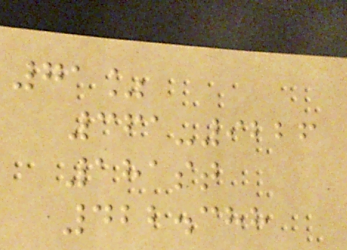71%
361-9226
181st
422.388
